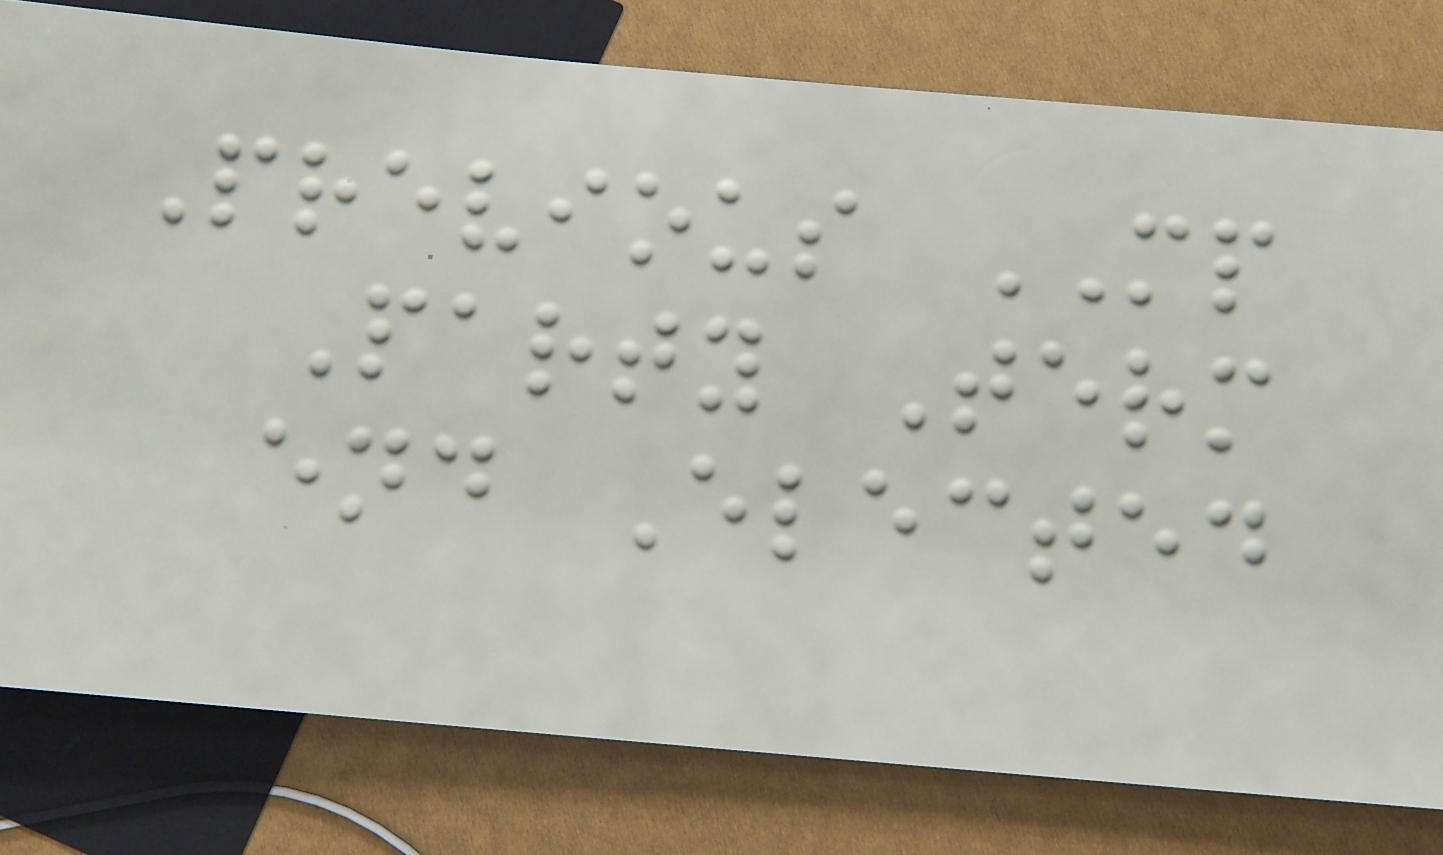Previous MP
Party Term
end Elected
